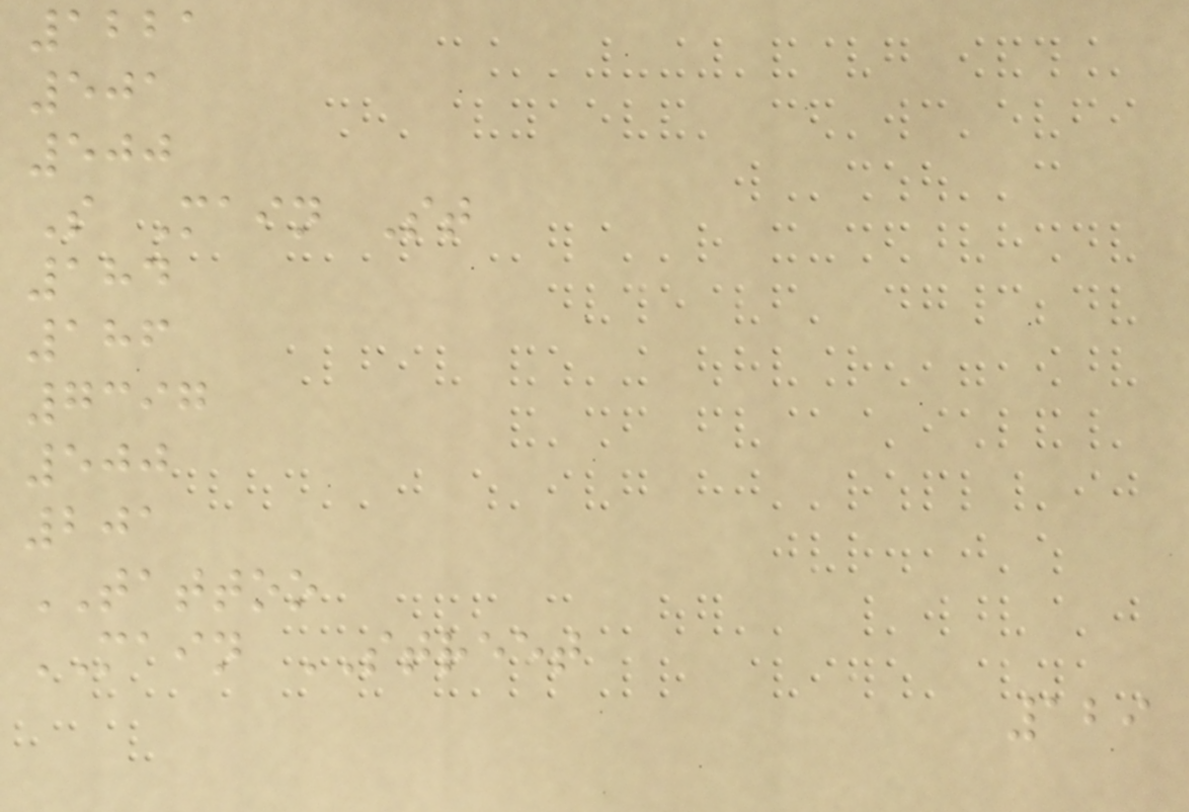1221
501
500
S Main St
184
186
7397
500
201
TATTOO
MAIN STREET
129
